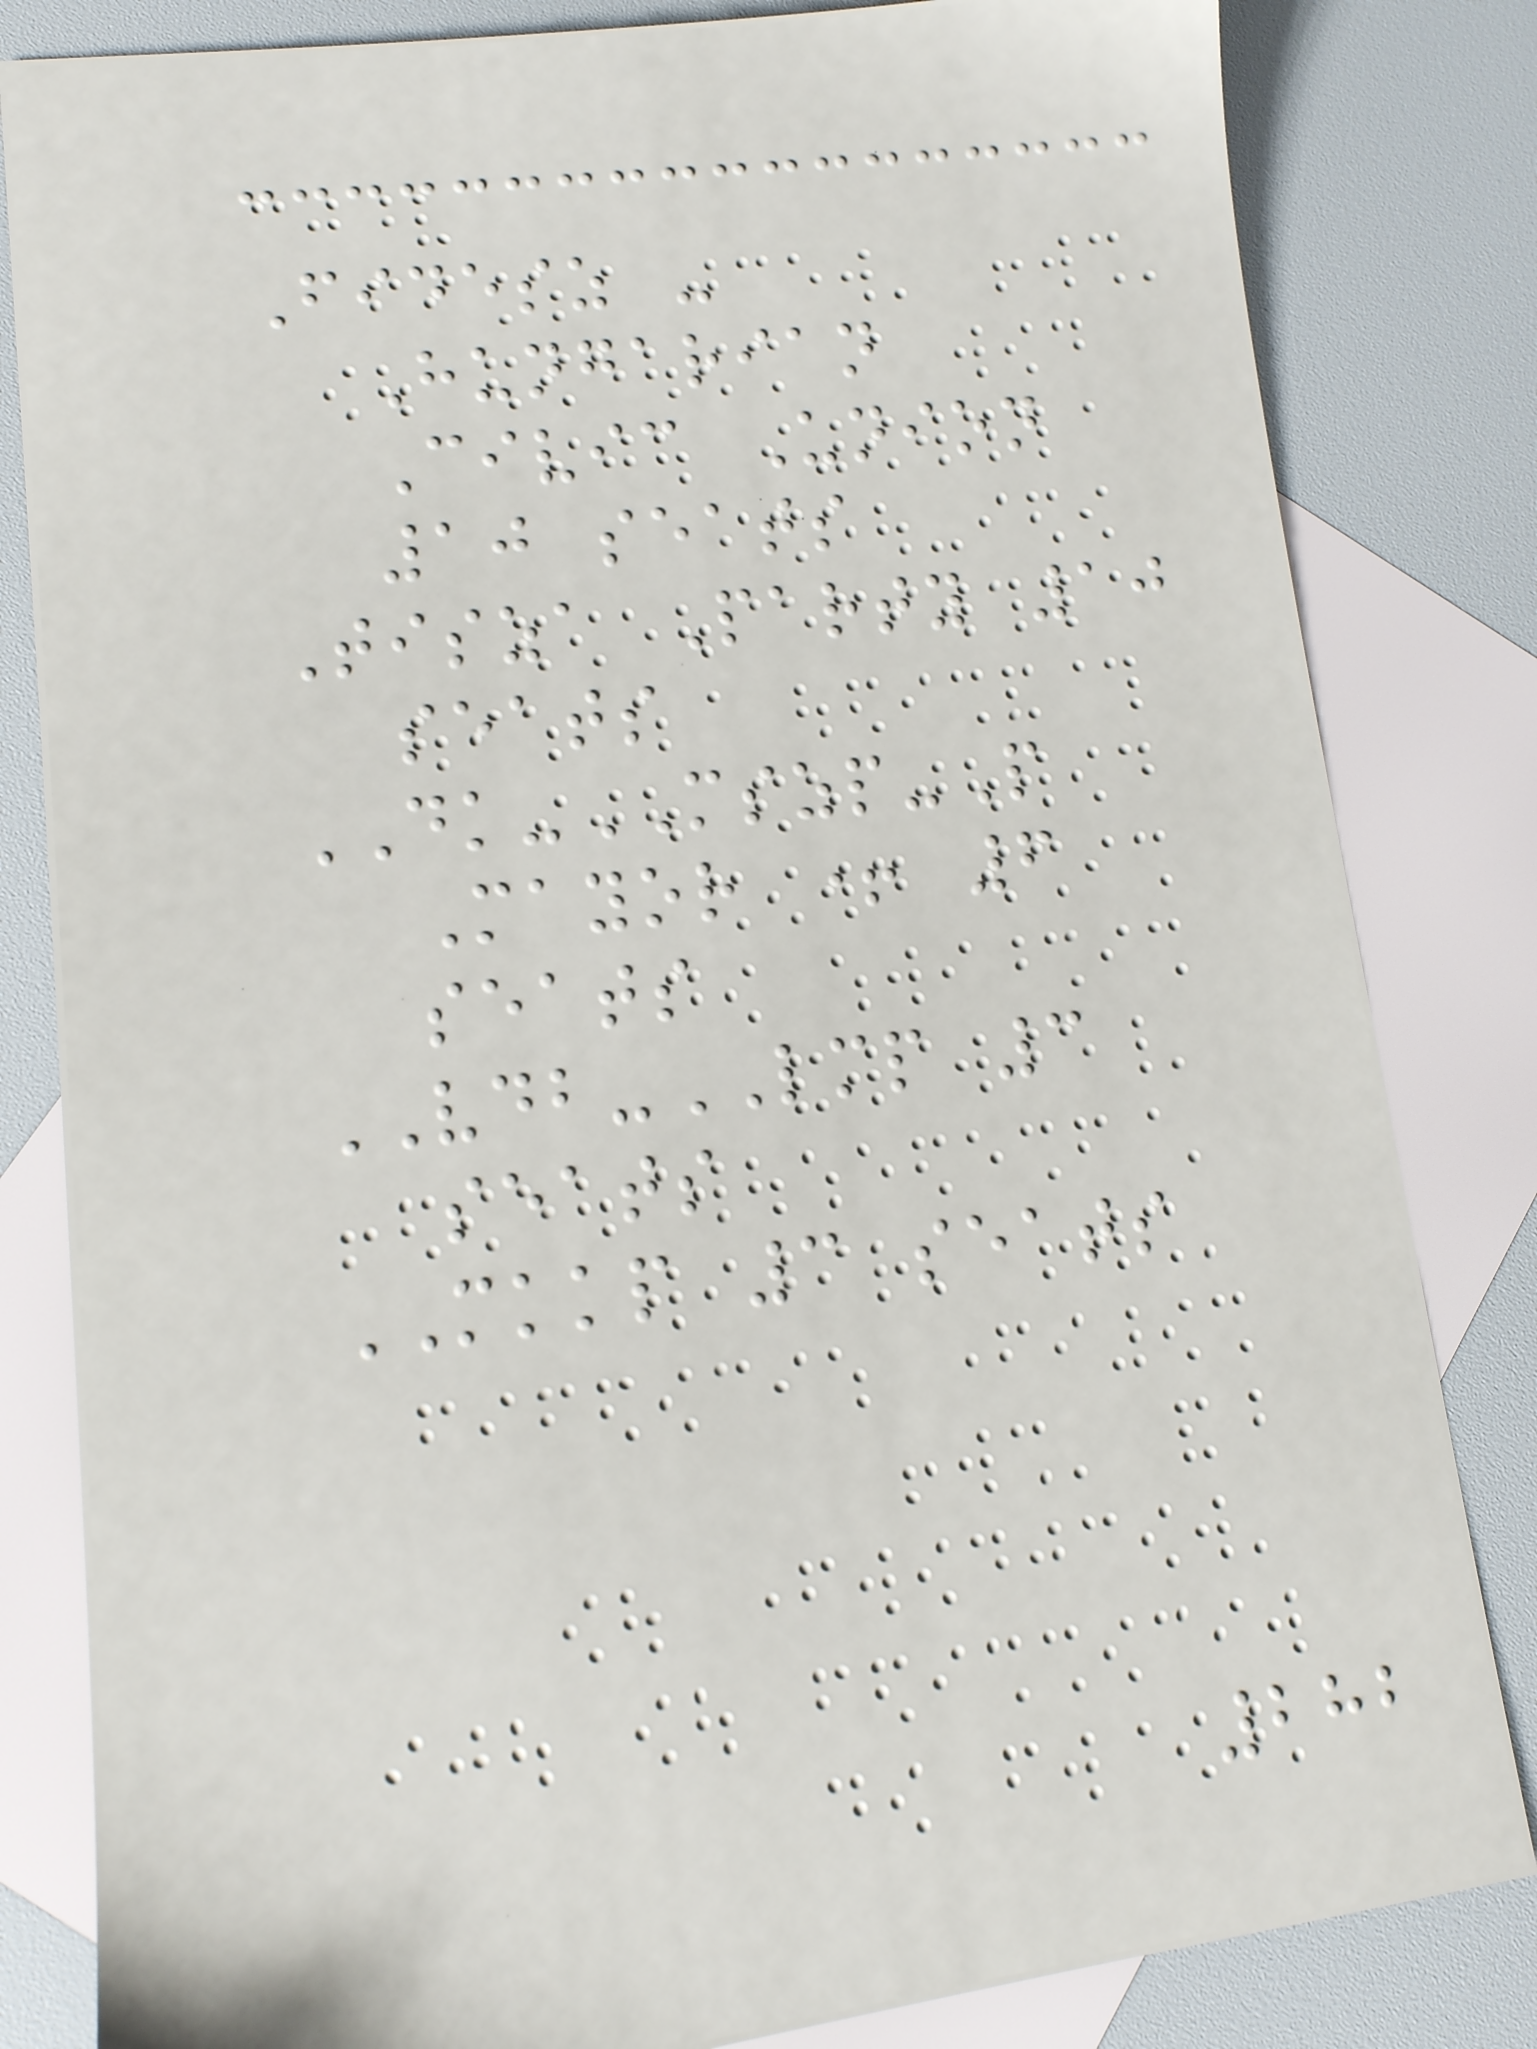Fidesz -
Hungarian
Civic Union
10 seats
Tisza Party 10
seats
DK-MSZP-P
Mayor + 6
seats
VDB-LMP 3
seats
MKKP 3 seats
282
